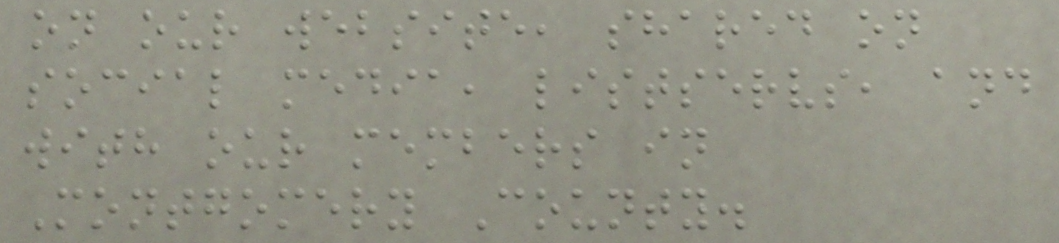on our website, shared on
social media, listservs, and
with our members in
Montgomery County.
